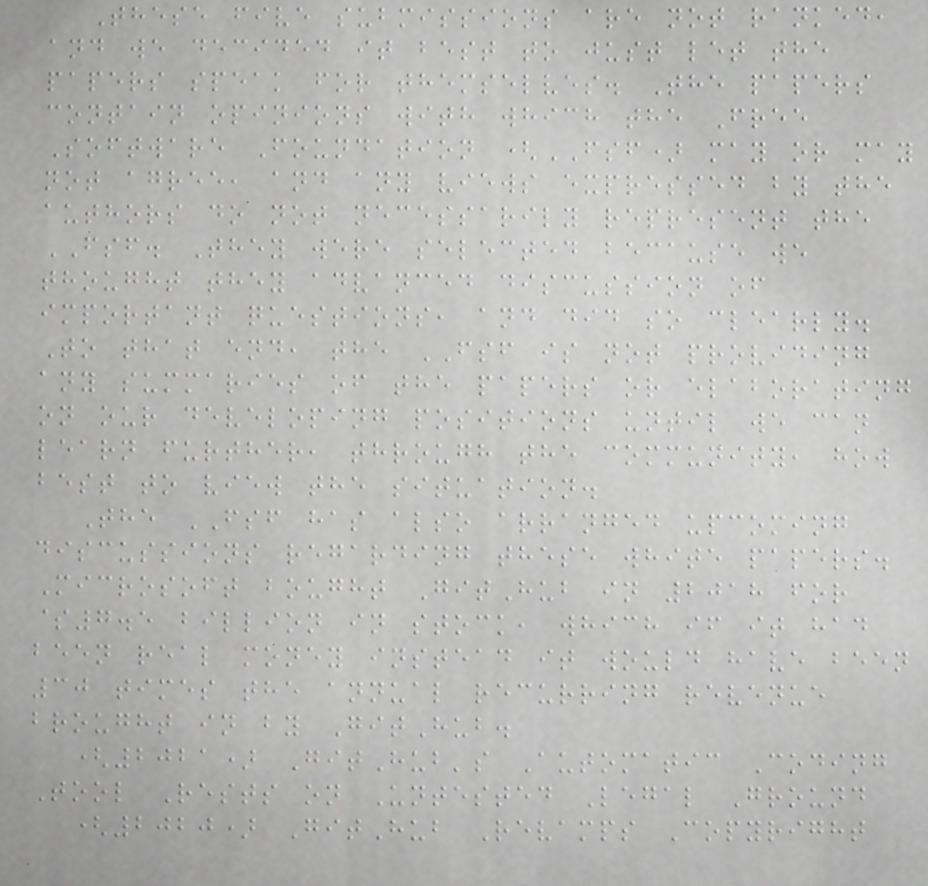These five submissions are not ranked,
and we decided it best to just let the
papers speak for themselves. The papers
contain opinions with which the Free
Software Foundation (FSF) may or may
not agree, and any views expressed by the
authors do not necessarily represent the
FSF. They were selected because we
thought they advanced discussion of
important questions, and did so clearly.
To that end, the FSF is not providing
any summaries of the papers or elaborating
on our developing positions until we can
learn further, through the community, how
best to view the situation.
The FSF has also arranged upcoming
discussions regarding these white papers.
Microsoft bought GitHub in 2018 for
$7.5 billion in stock, which if it had
been real money instead it would have been
30 times the annual recurring revenue
brought in by GitHub.
(2021) GitHub's Automatic Coding
Tool Rests on Untested Legal Ground
(2020) GitHub Revamps Copyright
